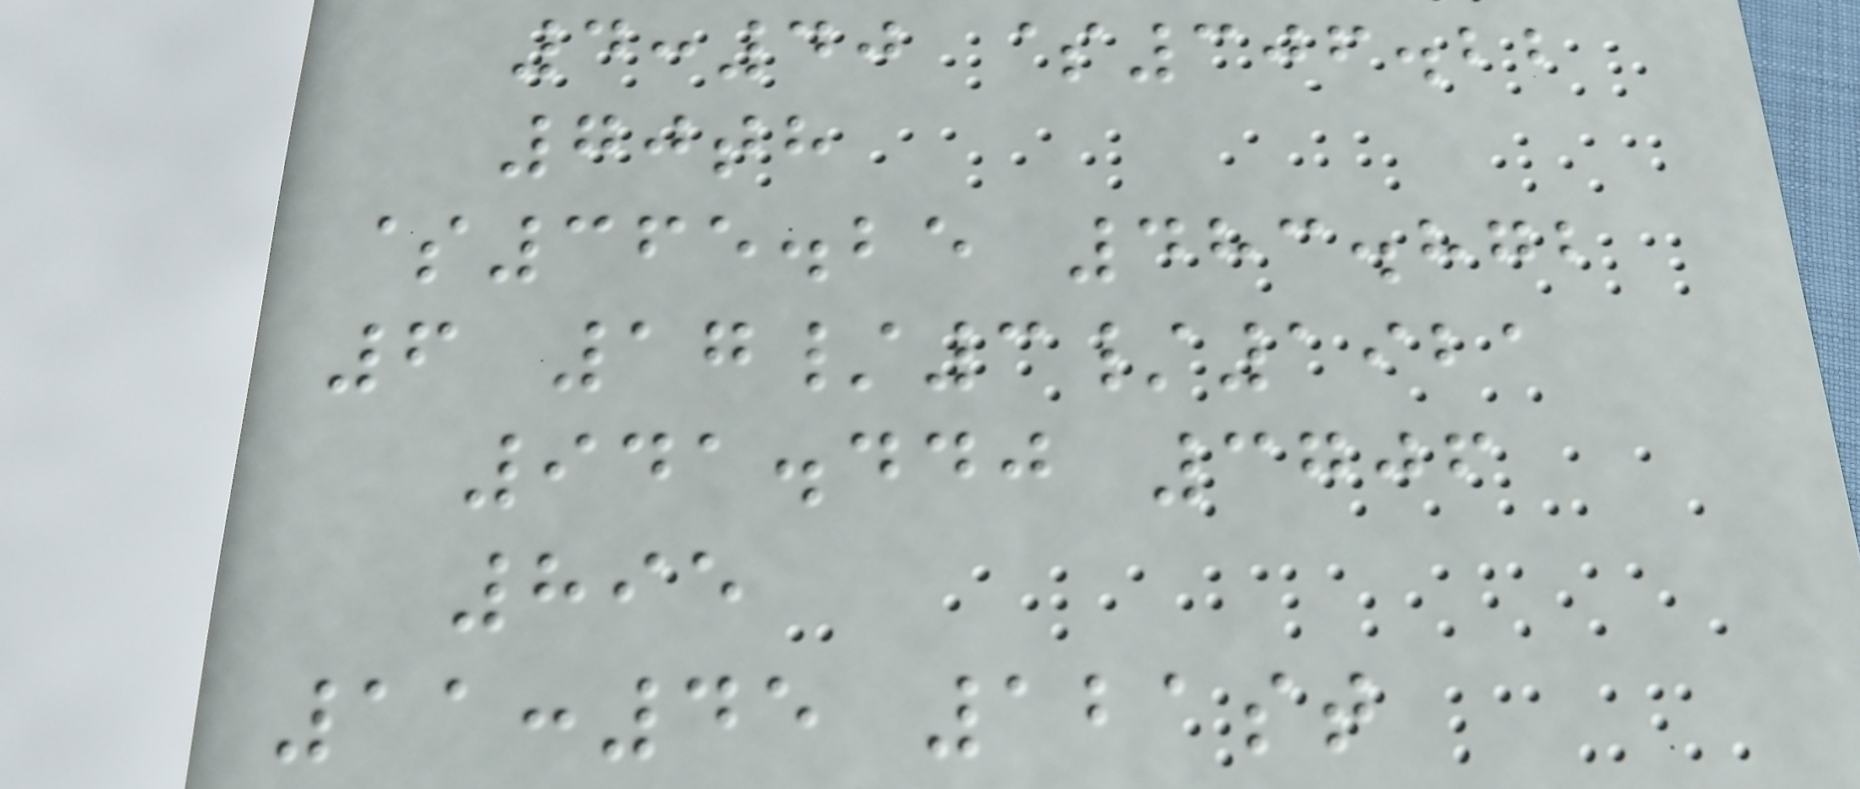4:40 $306.22
70th
$365.25 483.872
6 17/3/1921
941.440 3706
895
11:45 121st
